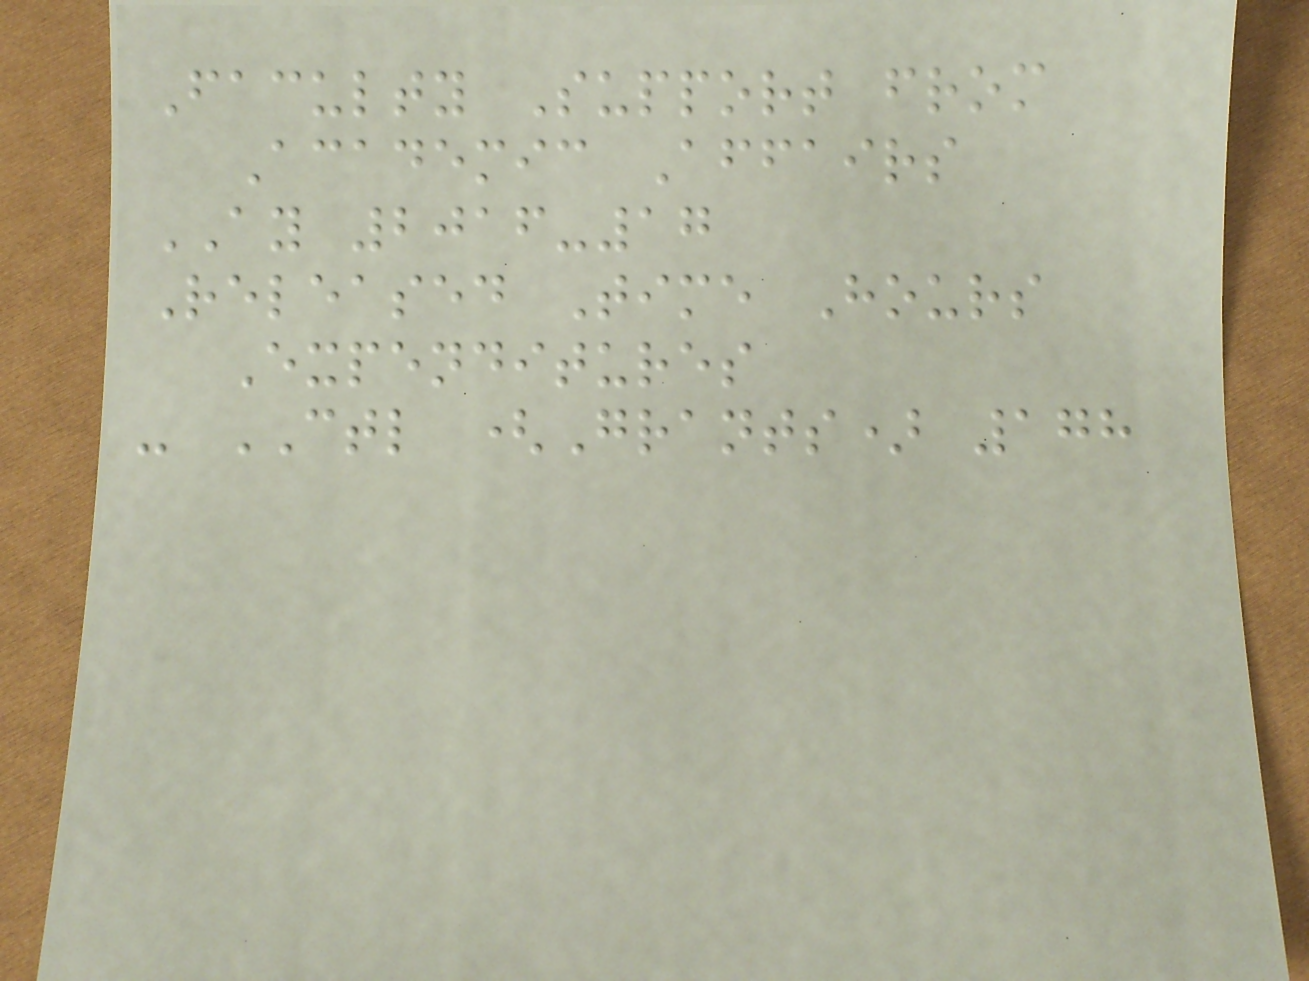Faculty Support from
Academic Affairs
AY 2016-17
Released Time Hours
Expenditures
- CTL (Grants) 178
